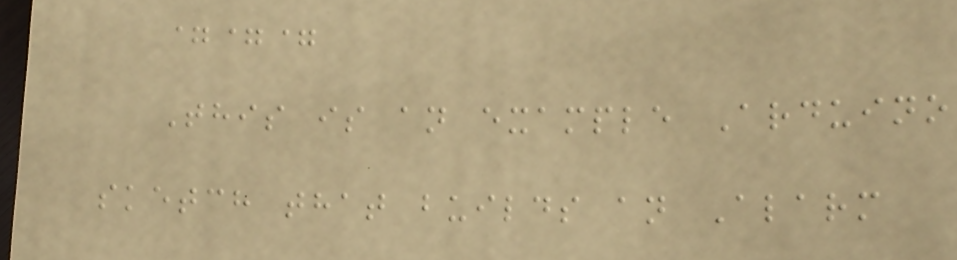===
This is an example Arduino
sketch that builds an Alarm
